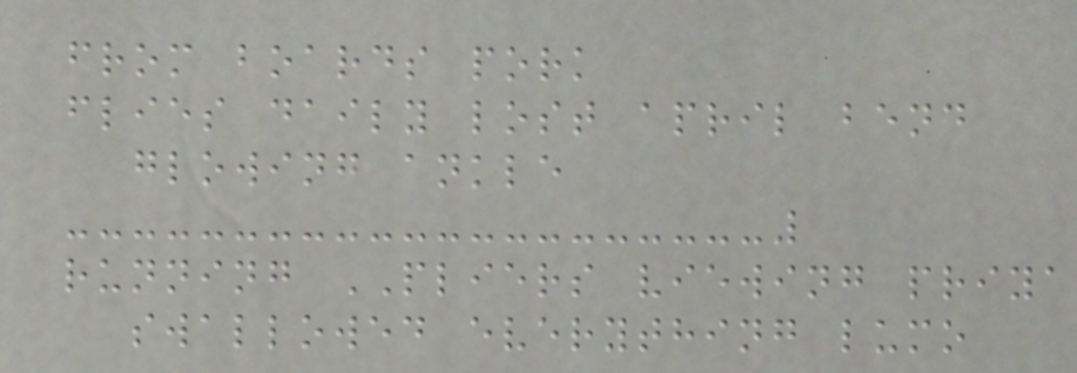from boards pork
flies daily lost april bend
glowing ankle
running PLIERS viewing priya
swallowed everything lumo
